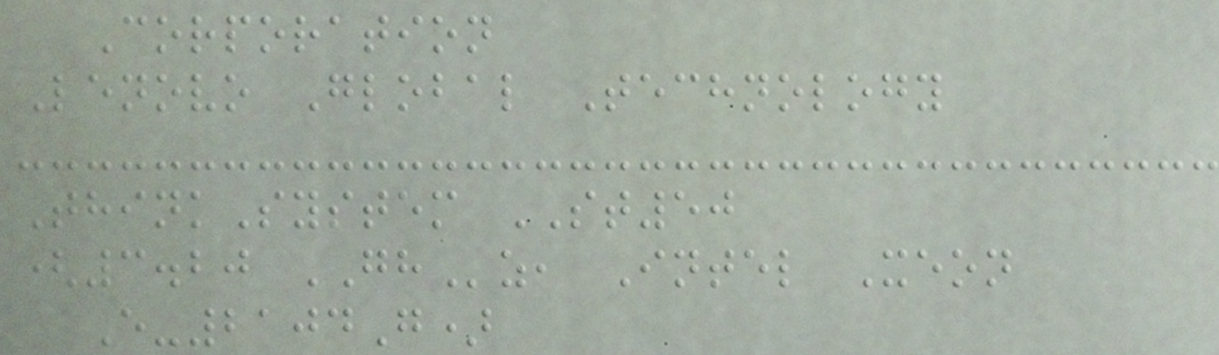Corporation
Lenovo Global Technology
ThinkSystem ST50
(3.20 GHz, Intel Xeon
E-2104G)
